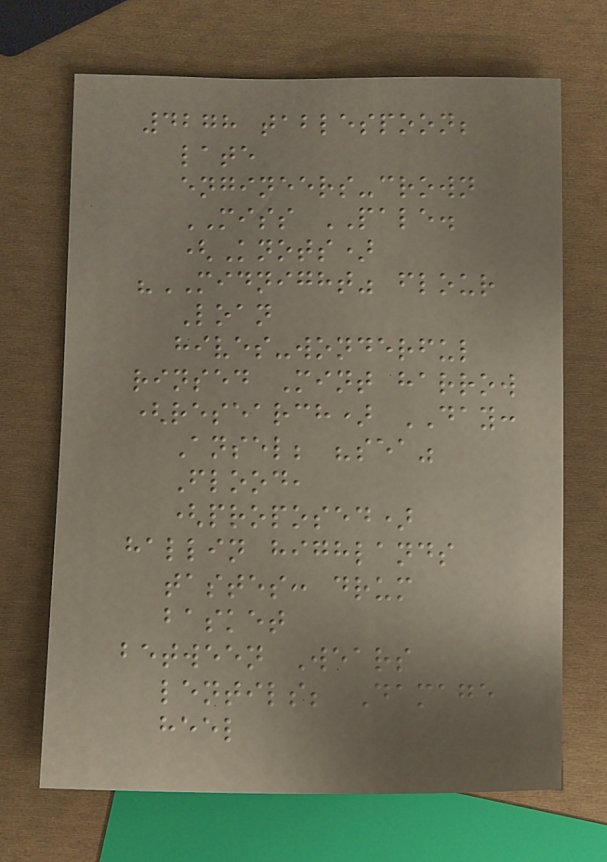4278 tablespoon;
late
engineers-crown
MISS PALE.
(Knots)
"MIDNIGHT" flour
Loan
hives-wonderful
rinsed Mint harrow
(research) DAY:
Ansel; "sea"
Flood,
(proposed)
hallin highlands
tastes: drum
basket
between Wears
lentils; Damage
heel
